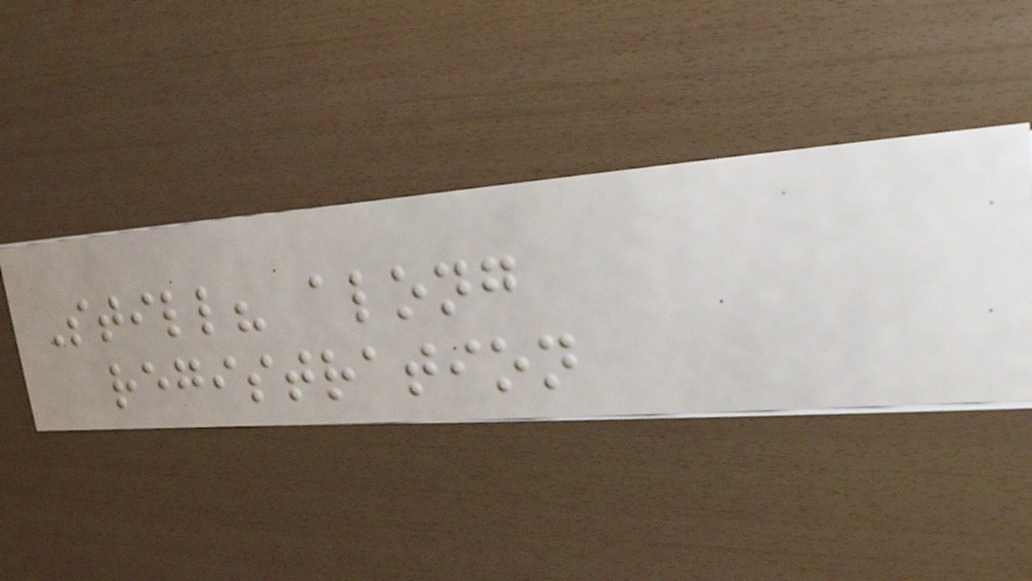Still? along
registration
